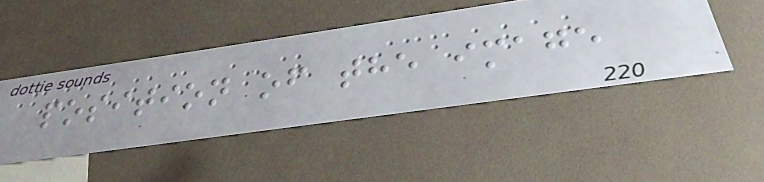position of the image
